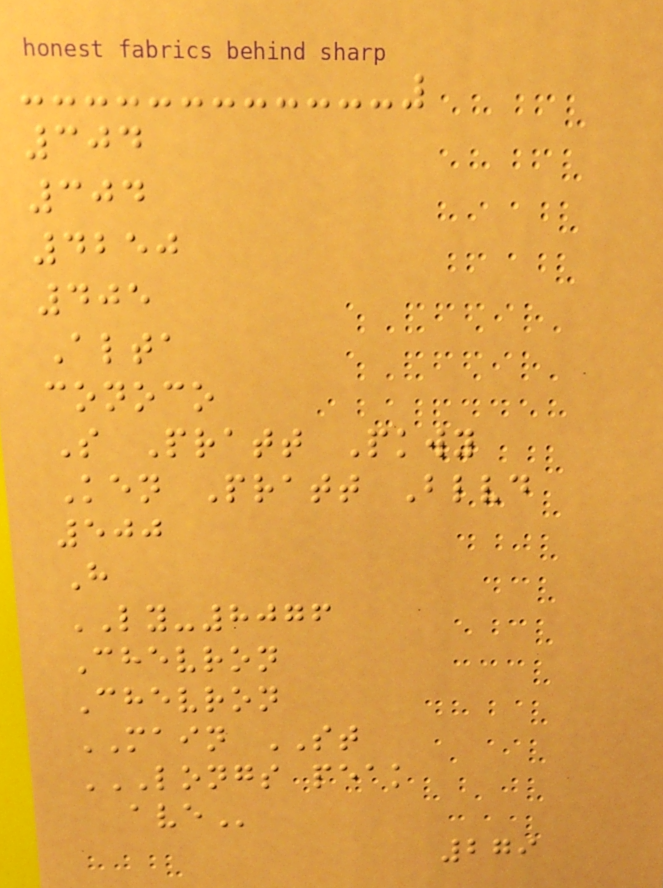304
304
4250
405
Alta
conoco
S Pratt Pkwy
Ken Pratt Blvd
500
H
LY-8076
Chevron
Chevron
MAIN ST
LONGS PEAK
AVE
279
